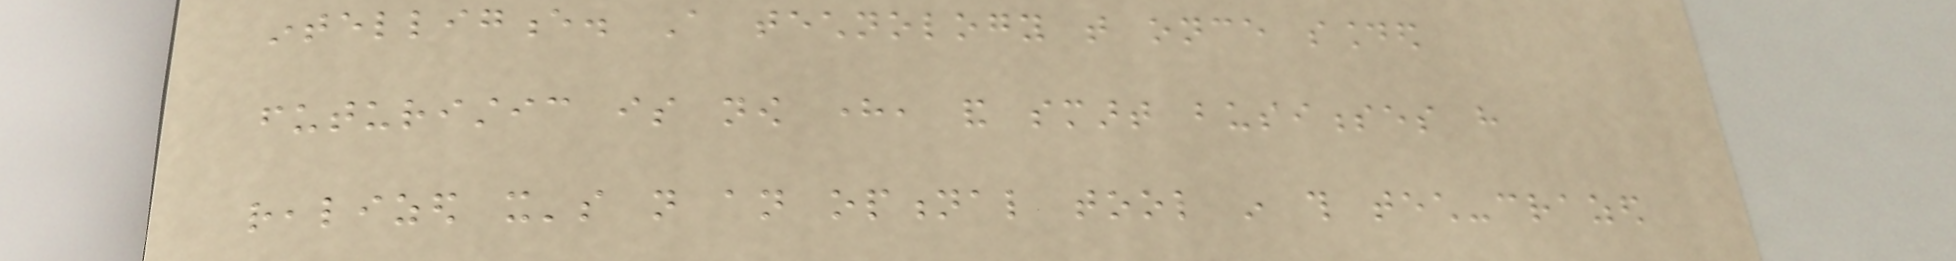intelligence. A technology that once sounded
futuristic is now here, and smart businesses have
realized it's not an optional tool in this tech-crazed
